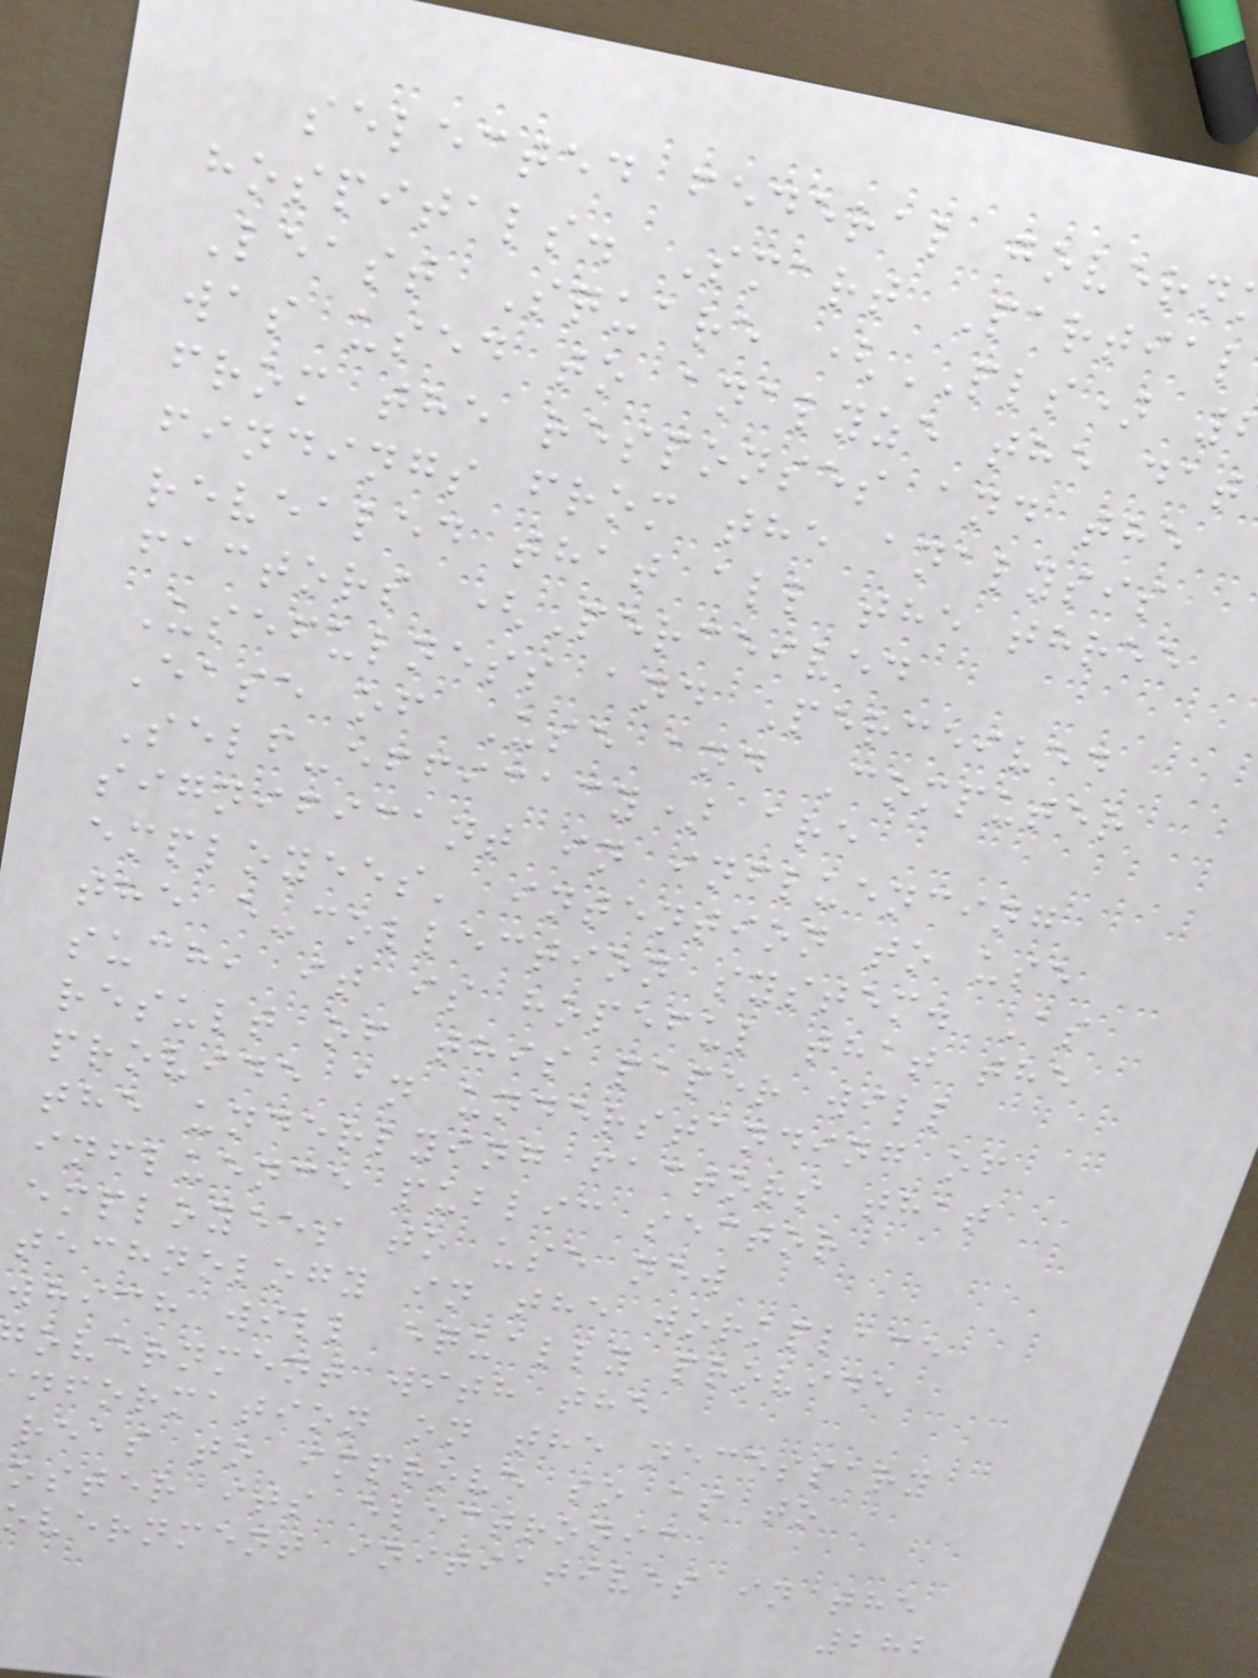selected federal govern
hospitals. Smart Partial
Least Square (PLS)
was used to analyze the dat
from the responses and the
findings from the analysis
revealed that all the three
factors (Perceived
Usefulness and Perceived
Ease of Use and Computer
Self-efficacy) are
significant in influencing
employees' intention to use
the e-collection system. As
such, it is hopeful that the
result of this paper will
provide an understanding of
the underlying factors that
influence public sector
employees to use new
technology in the workplace
which will equally provide
overnment with the
nformation on the necessary
reas to improve so as to
oster its electronic
overnment initiatives in the
282
